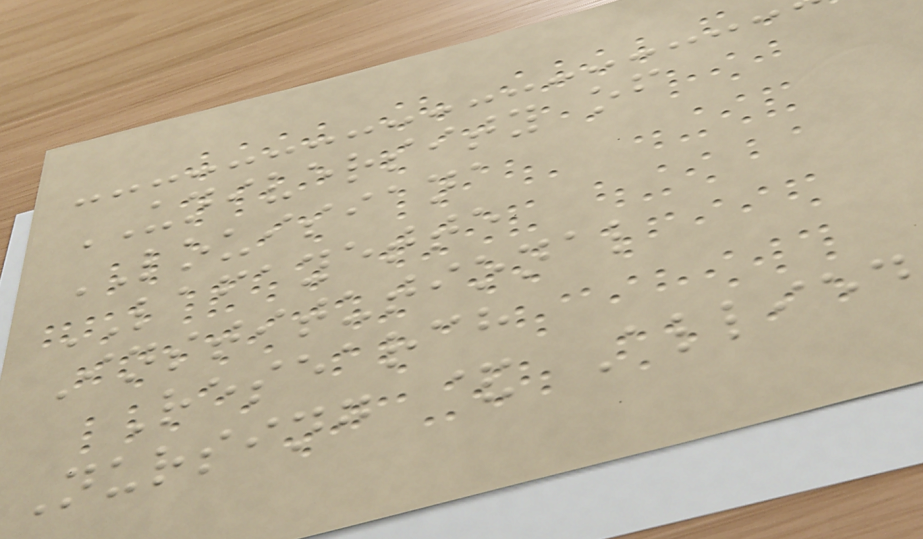UNIVERSITY of
LOUISIANA
LAFAYETTE
Institutional
Research
Nursing & Allied
